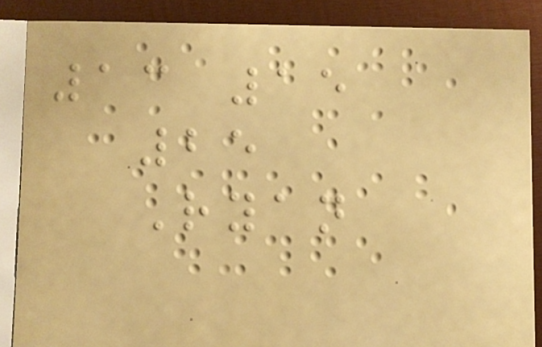13 15
25
Ryan
